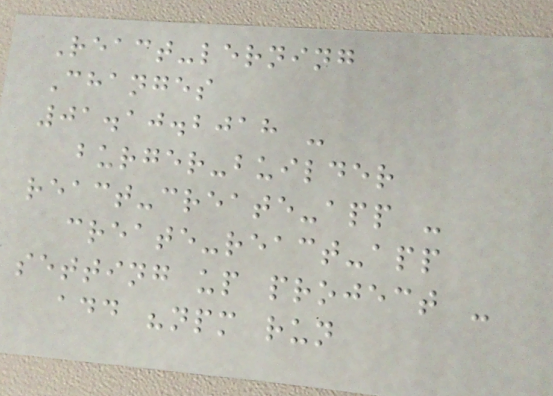React-lerning
Changes
01.10.2018 -
burger-builder
react-create-app -
create-react-app
setting up project -
add "npm run
